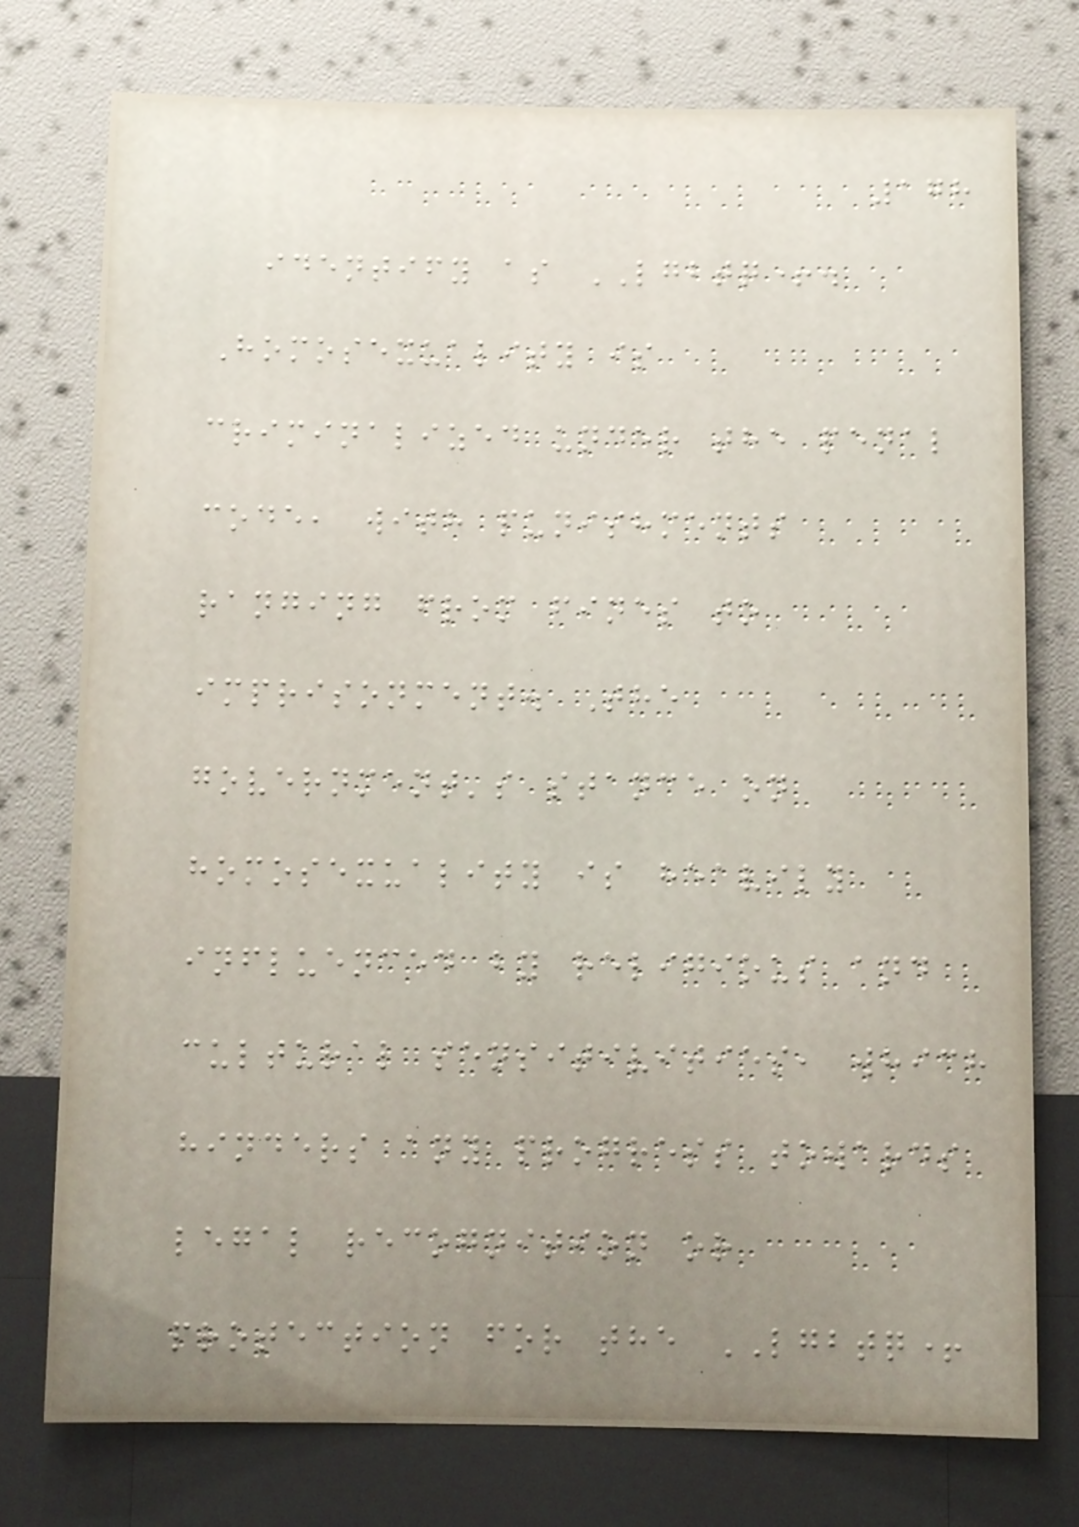178
identify as LGBTQ+.
Homosexuality is
criminalized under the penal
code, with punishments
ranging from fines to
imprisonment. The
government's stance on
homosexuality is heavily
influenced by religious and
cultural sensitivities, which
hinders any progress towards
legal recognition or
protection for the LGBTQ+
